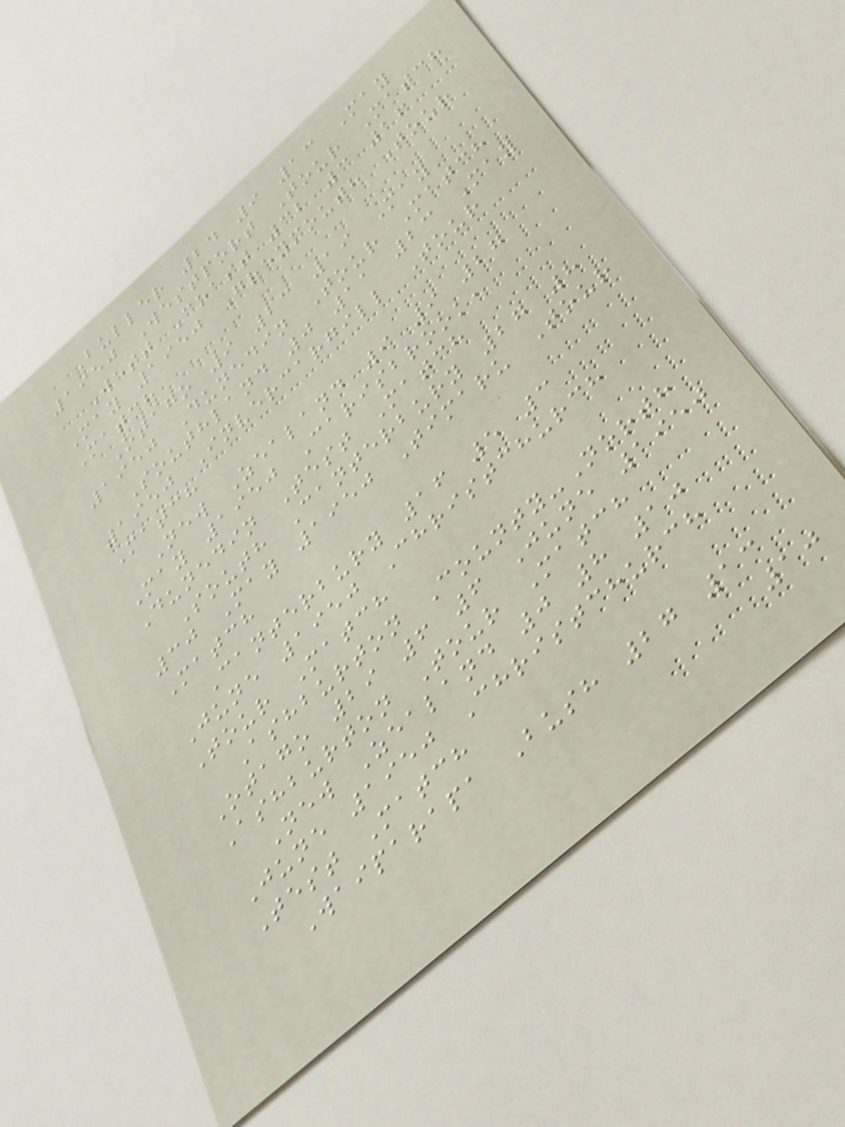Buller 24 9 13 May
1950 Westport Tour Match
West Coast 32 3 16
May 1950 Greymouth Tour
Match
Otago 9 23 19 May
1950 Dunedin Tour Match
Southland 0 11 23 May
1950 Invercargill Tour
Match
New Zealand 9 9 27
May 1950 Carisbrook,
Dunedin Test Match
South Canterbury 27 8
30 May 1950 Timaru Tour
Match
Canterbury 16 5 3
June 1950 Christchurch
Tour Match
Ashburton County-North
Otago 29 6 6 June 1950
Ashburton Tour Match
New Zealand 0 8 10
June 1950 Christchurch
Test Match
Waiparapa Bush 27 13
10
